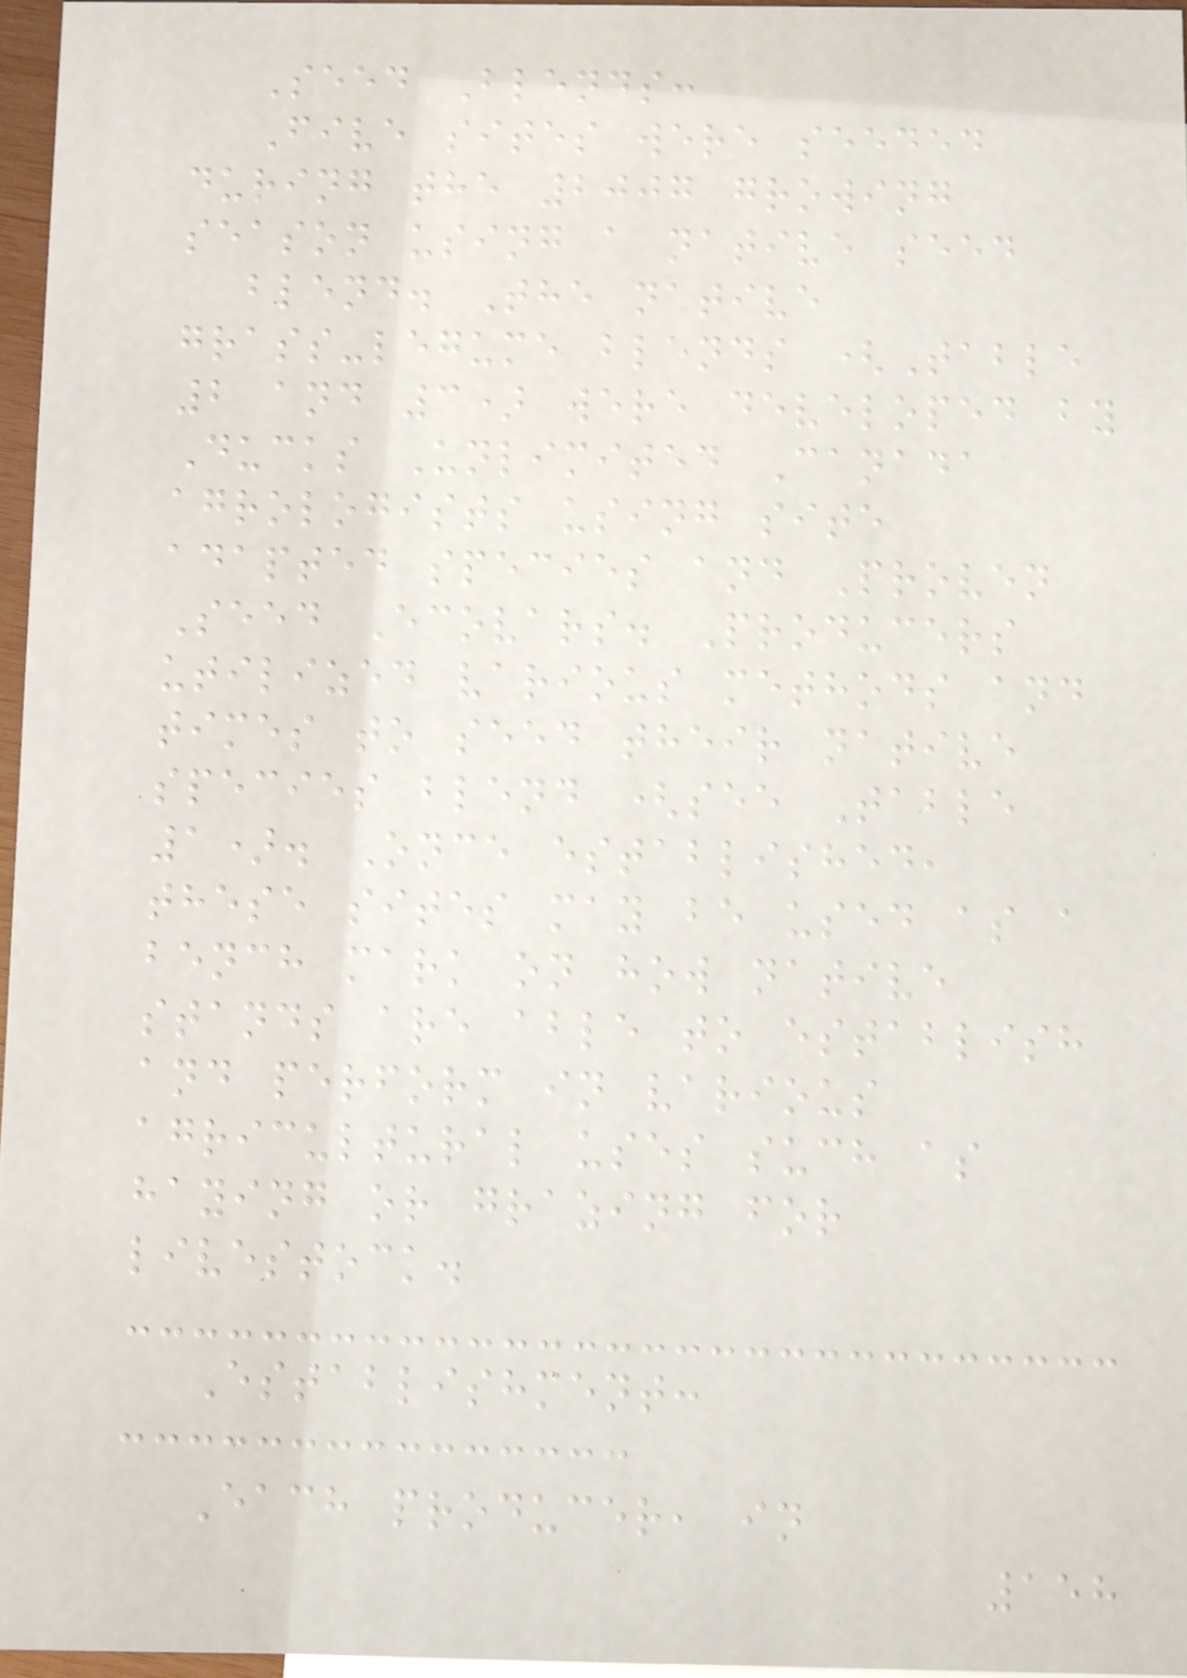Seed Blends:
Five sites were seeded
during the 2007 growing
season using a native seed
blend. The native
grass-legume blends (Table
2 and 3) were developed by
Ducks Unlimited Canada
agrologists using site
adapted species and Proven
Seed Ecovars. Producers
utilized various methods and
times to seed their native
species blend (see Table
1). Once established,
these sites may be used as a
bench mark on how native
stands are able to establish
and perform in various
agricultural uses such as
haying or grazing for
livestock.
Establishment:
Each producer, in
158
